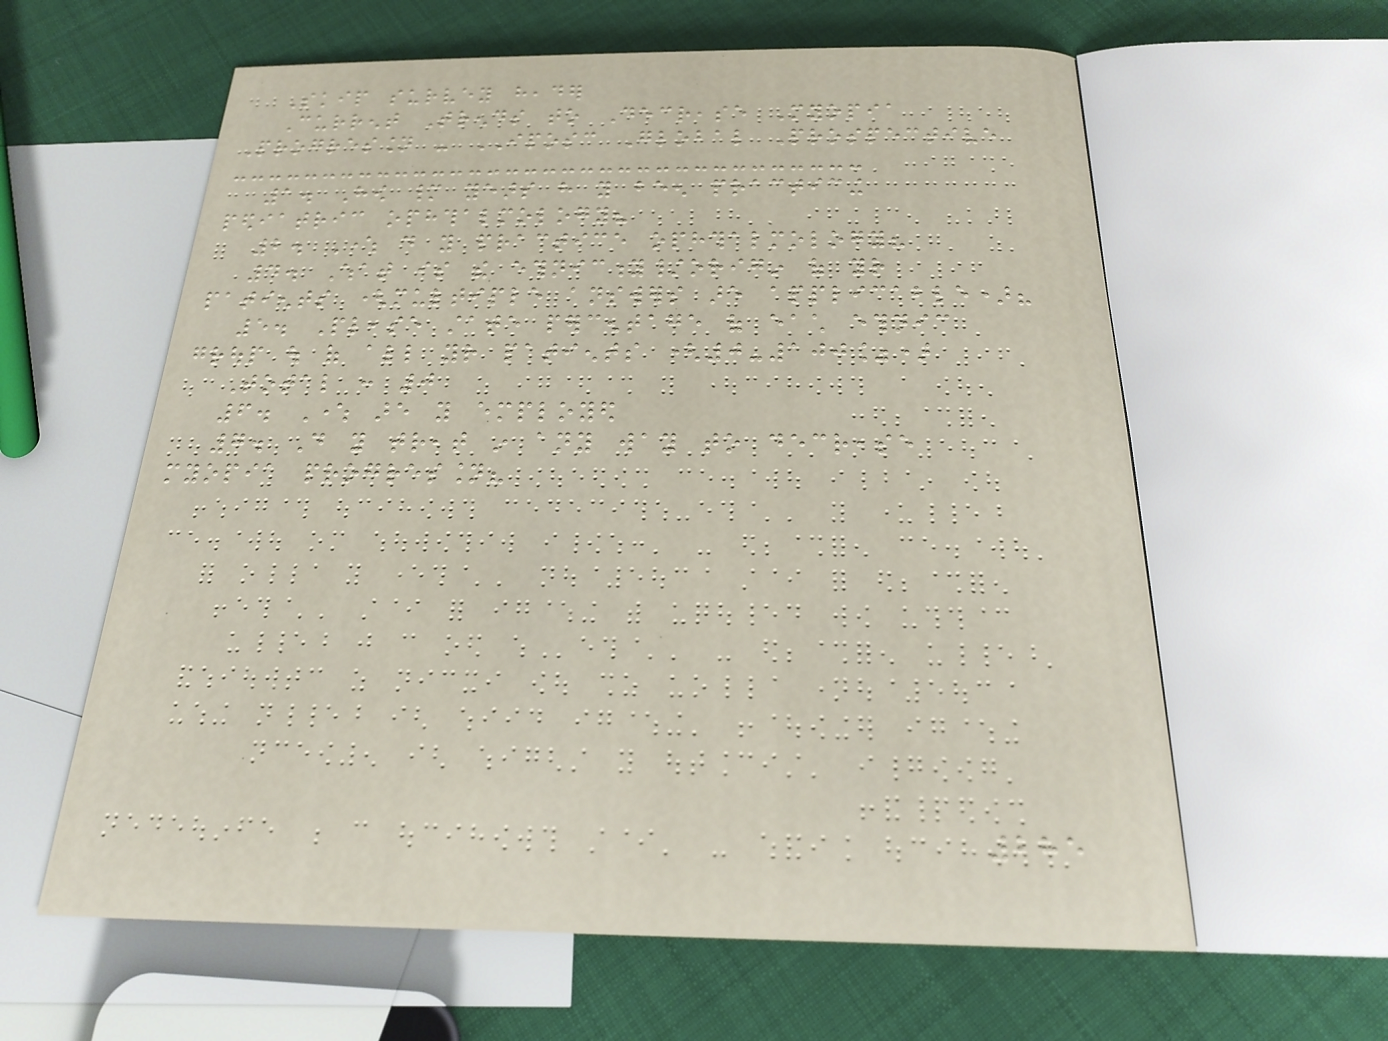Skip survey header
Current Trends to Decrease Myopia
Progression - IPOSC Global Prospective
1. How many years have you been practicing
pediatric ophthalmology?
2. Where do you practice ophthalmology?
4. What is the ethnicity/origin of your
patients (multiple answers are applicable)?
5. Please state percentage of each ethnic
group out of all your patients (0-100%)
Total : 0
6. Where are you employed
7. Do you treat in any way to decrease
myopia progression?
285
